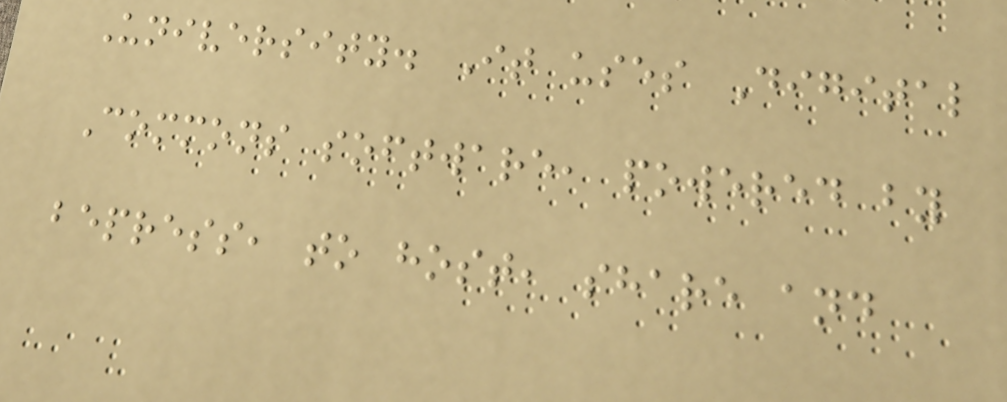University. It uses Digital
Commons software, powered by
bepress, to host, share and
